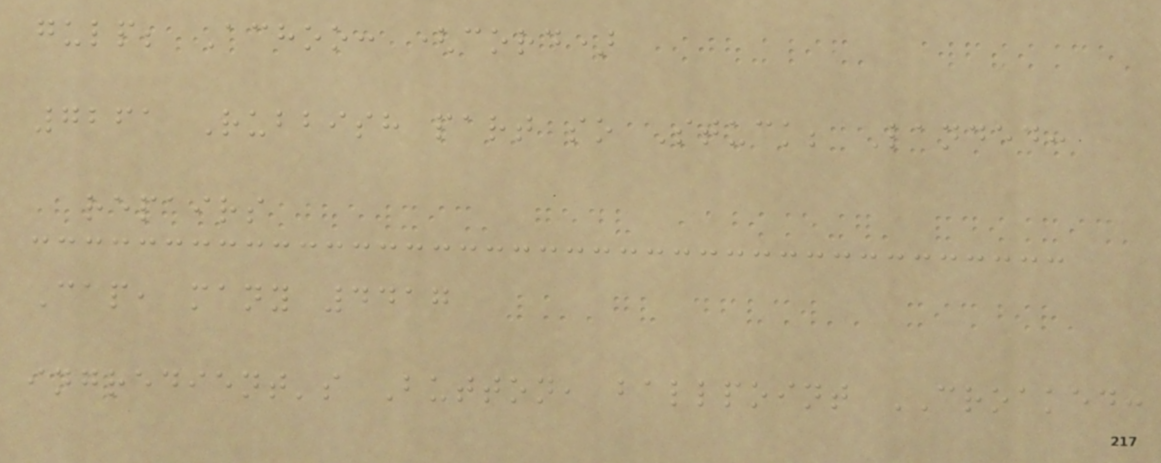gulp; Achoo: (cord)
7261 Rubbish part so Stuck; Landed:
repairs
Cap, many 4417
ingredient's Button, ballpoint CROAKED:
